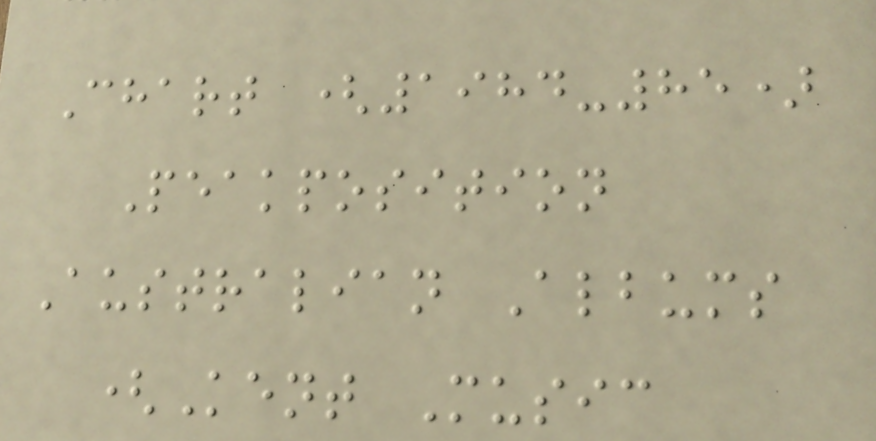Chart (1984-85)
Peakposition
Australian Albums
(Kent Music
